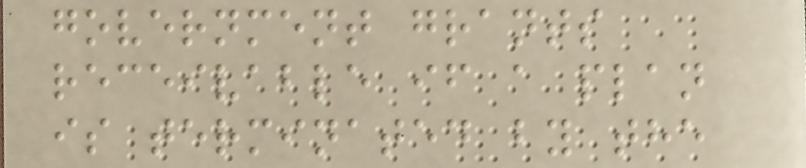government grants
receivable if a plan
is terminated by the
